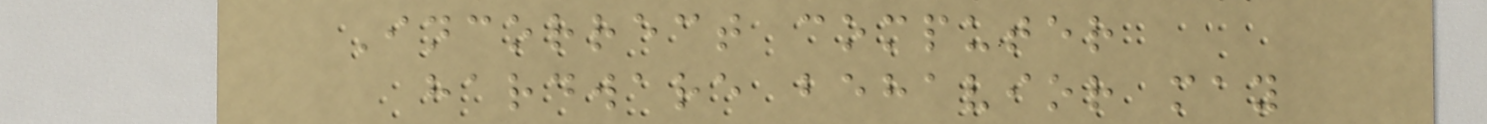Incorrect computer
hardware behavior may
